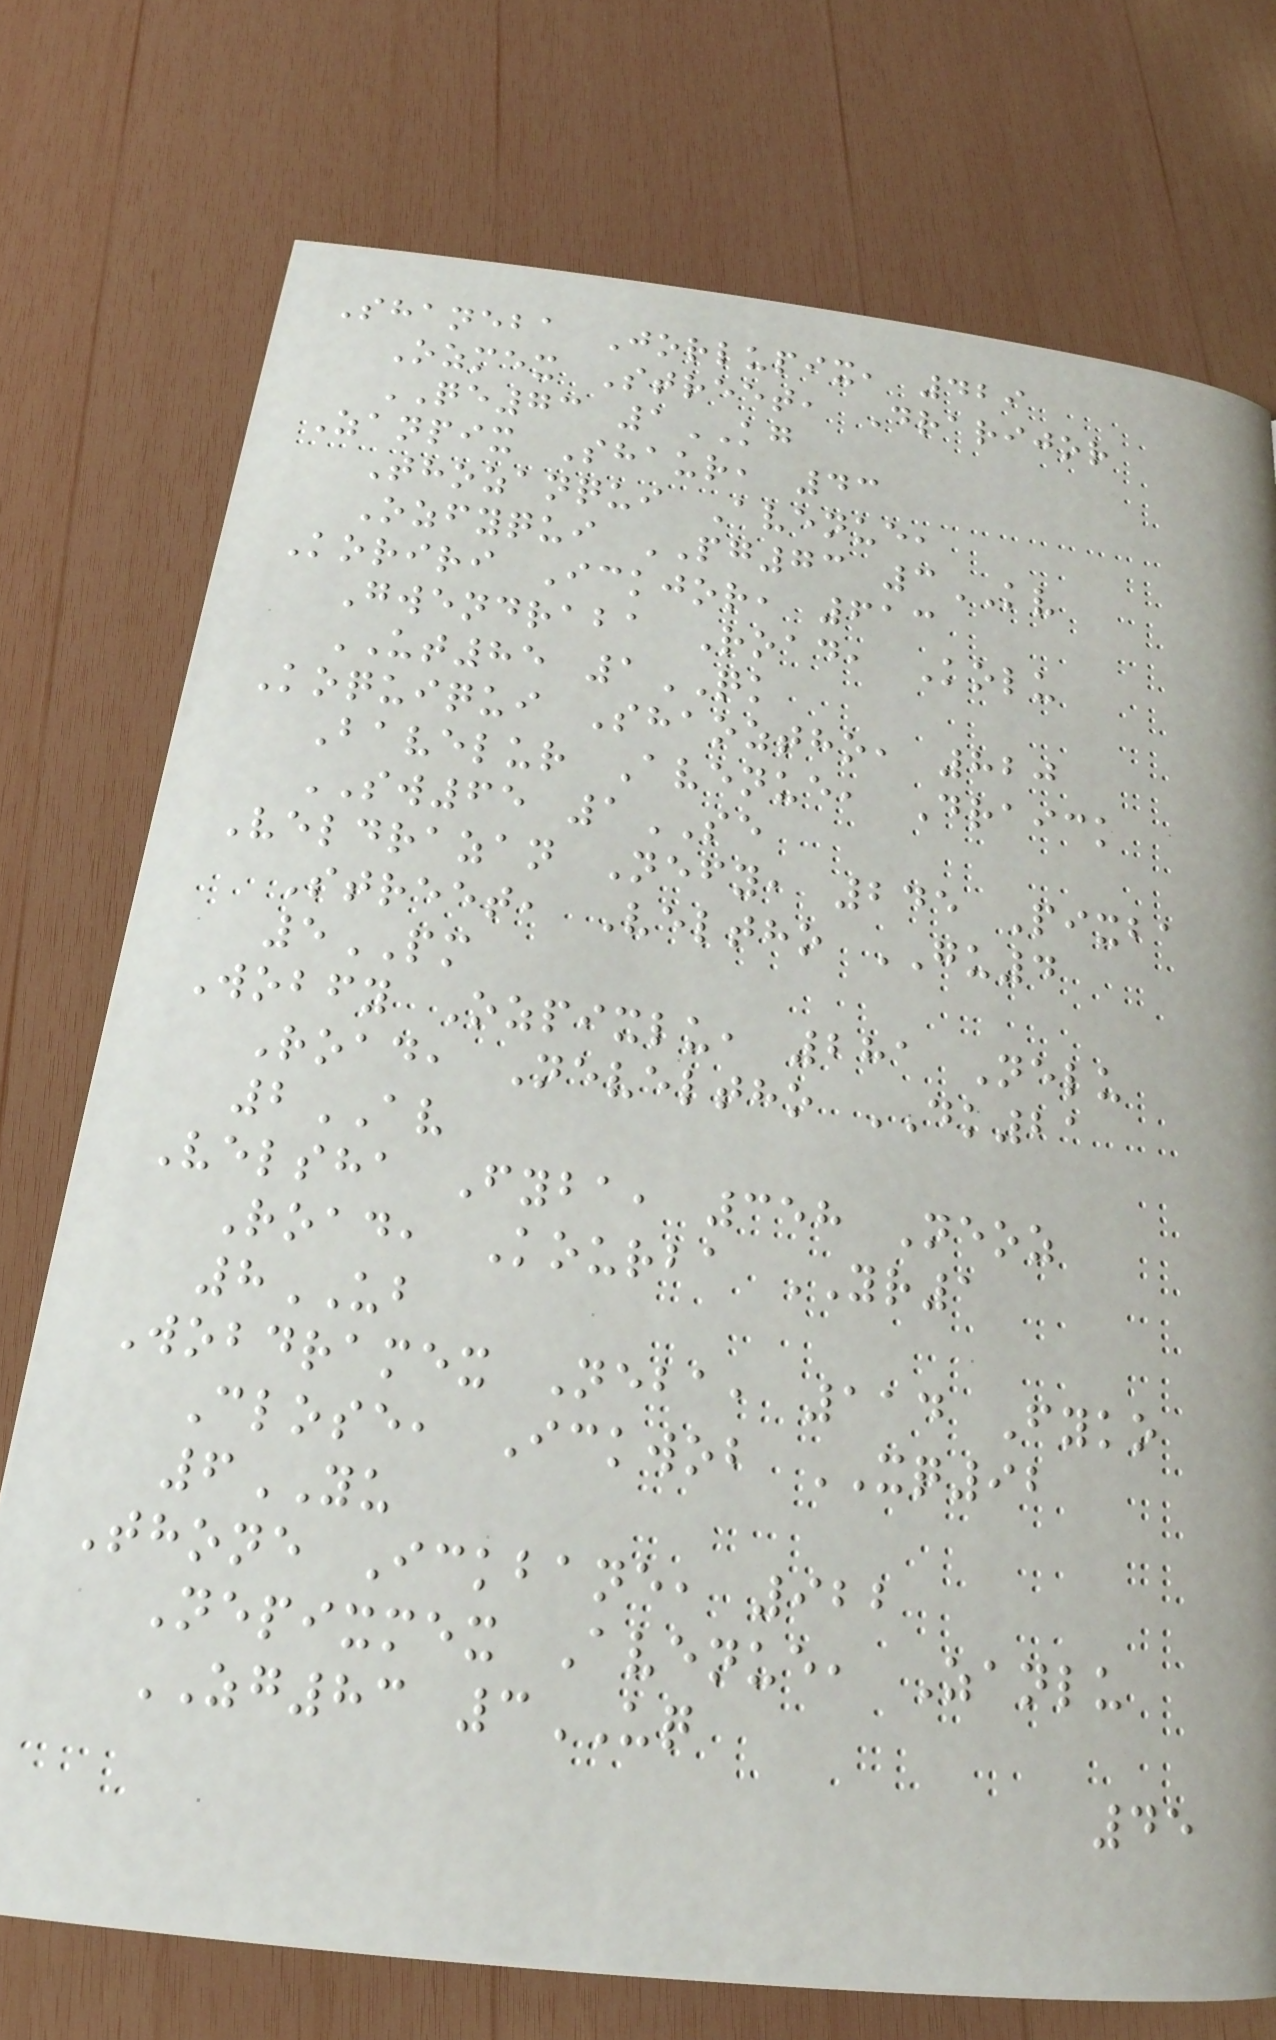Shaneba Jorlupix, 429
Ozmex Street, Drarijor
QE73 1KG
Zanpix Shaur, 43
Thozanqui Avenue,
Ozfyqui PG73 3KV
Koriri Ickjor, 613
Gwendraba Road, Kolu
UT85 1QK
Koquiqui Shaoztho, 820
Bavelur Avenue, Draick
SW65 1SE
Veldrazan Nefy, 245 Pixba
Street, Veltho GU4
5PM
Wobfy Ozpixlu, 281 Nelu
Road, Neveltho DK21
2AV
Velsha Fyba, 358 Neoz
Road, Kourba YR1
8UB
Wobdramex Neba, 114 Fyko
Close, Ickwob XQ92
6YU
Thone Ickbane, 922
Nepixmex Avenue, Zanlu
ZG83 3UQ
45
